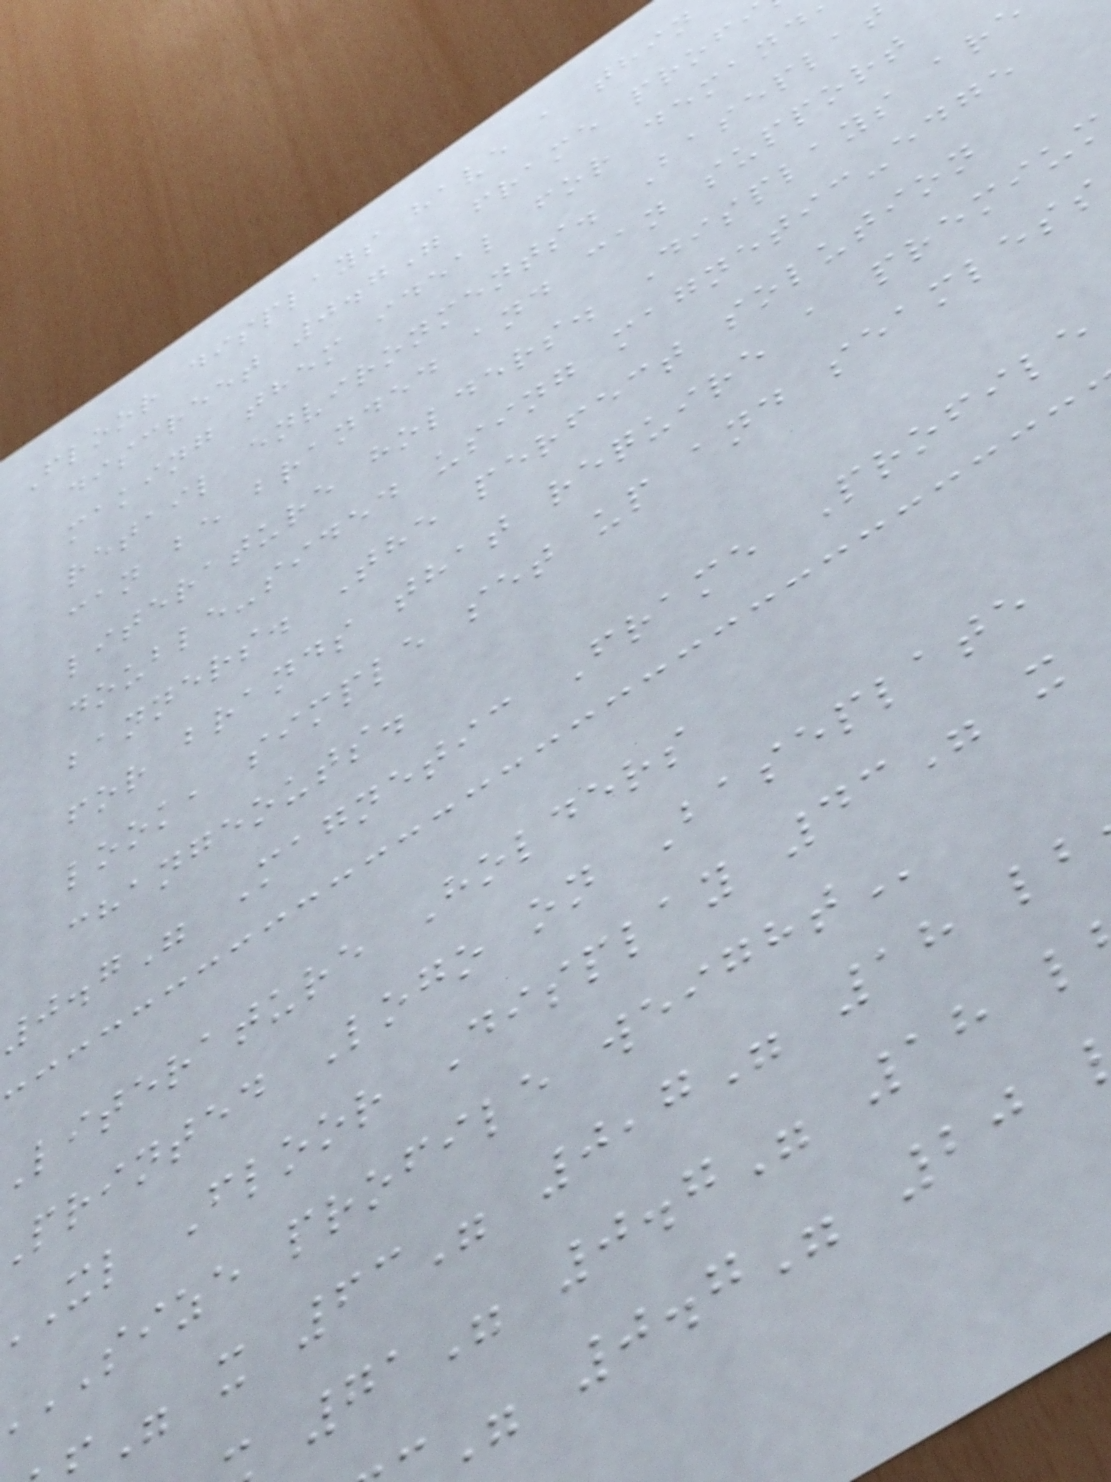Floor displays have a thin
discreet 0.7" frame prof
making them ideal for demand
retail environments. Baseplat
can be branded and can support
literature holders. Displays are
double-sided using magnetic-edge
banners. The perfect solution
for brands that require a premium
look, simple set up and seamless
changeouts.
0.7" Magnetic Frame Profile
literature Holders
printed Logo on Baseplate
xl Floor Display 43" x
SIZE profile
71" 0.7" 18 l
